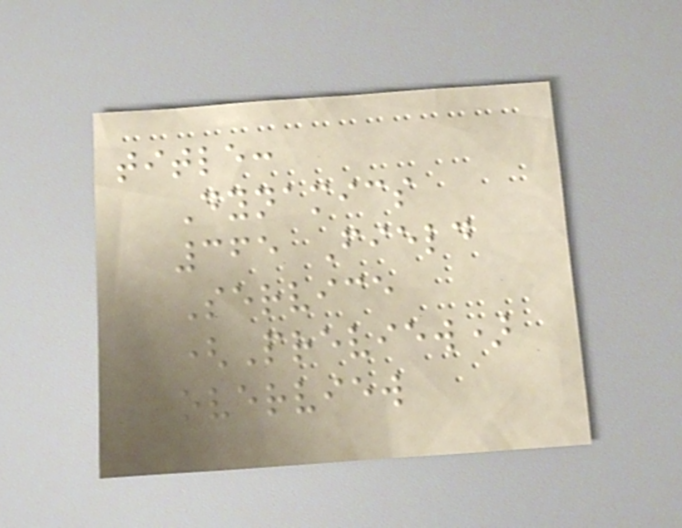title:
Dynamics
365 Field
Service
(Preview)
overview
